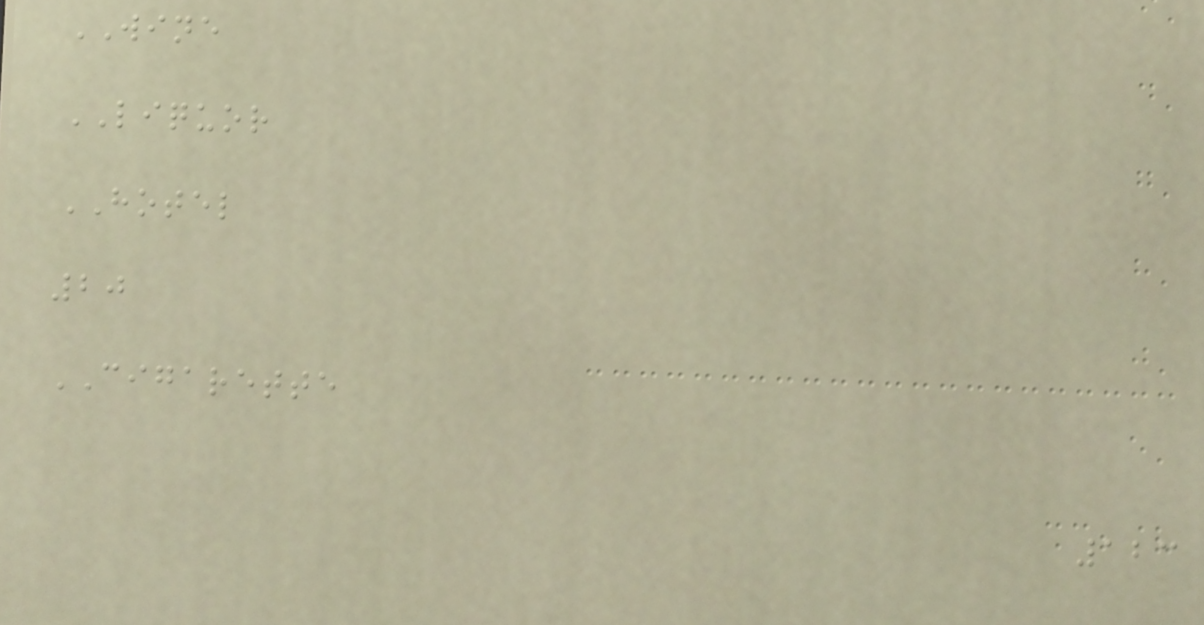WINE
LIQUOR
HOTEL
20
CIGARETTE
123
